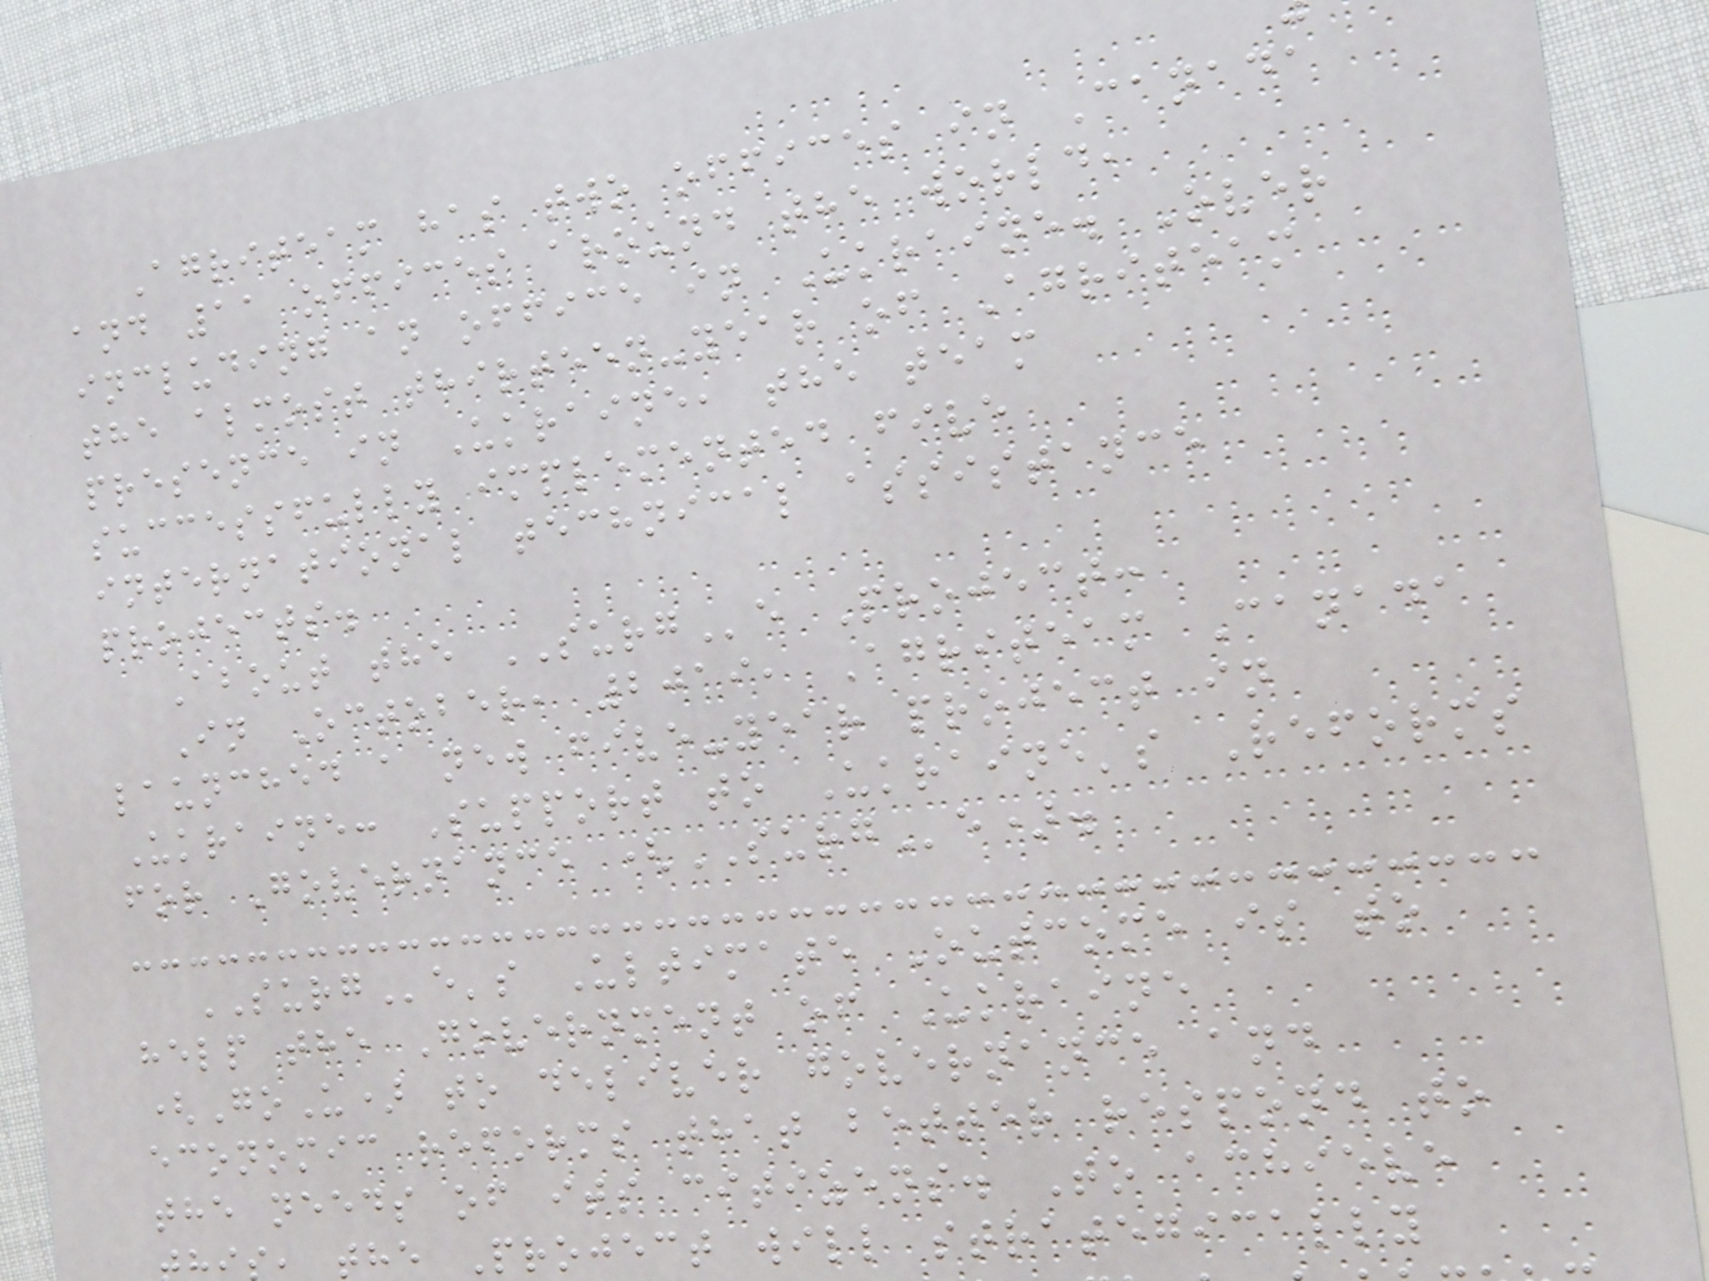Agriteam has two offices in Canada
and 11 offices around the world,
including an office in Ukraine. Over
the almost thirteen-year of Agriteam
presence in Ukraine, the team
successfully implemented five
international technical assistance
projects.
About the SURGe Project:
In October, 2019, Agriteam Canada
launched a new five-year project in
Ukraine: Support to Ukraine's Reforms
for Governance (SURGe).
SURGe's Ultimate Outcome is to
help the Government of Ukraine
(GoU) to deliver governance and
economic reforms that better respond to
the needs of its citizens. To achieve
, the Project will strategically
